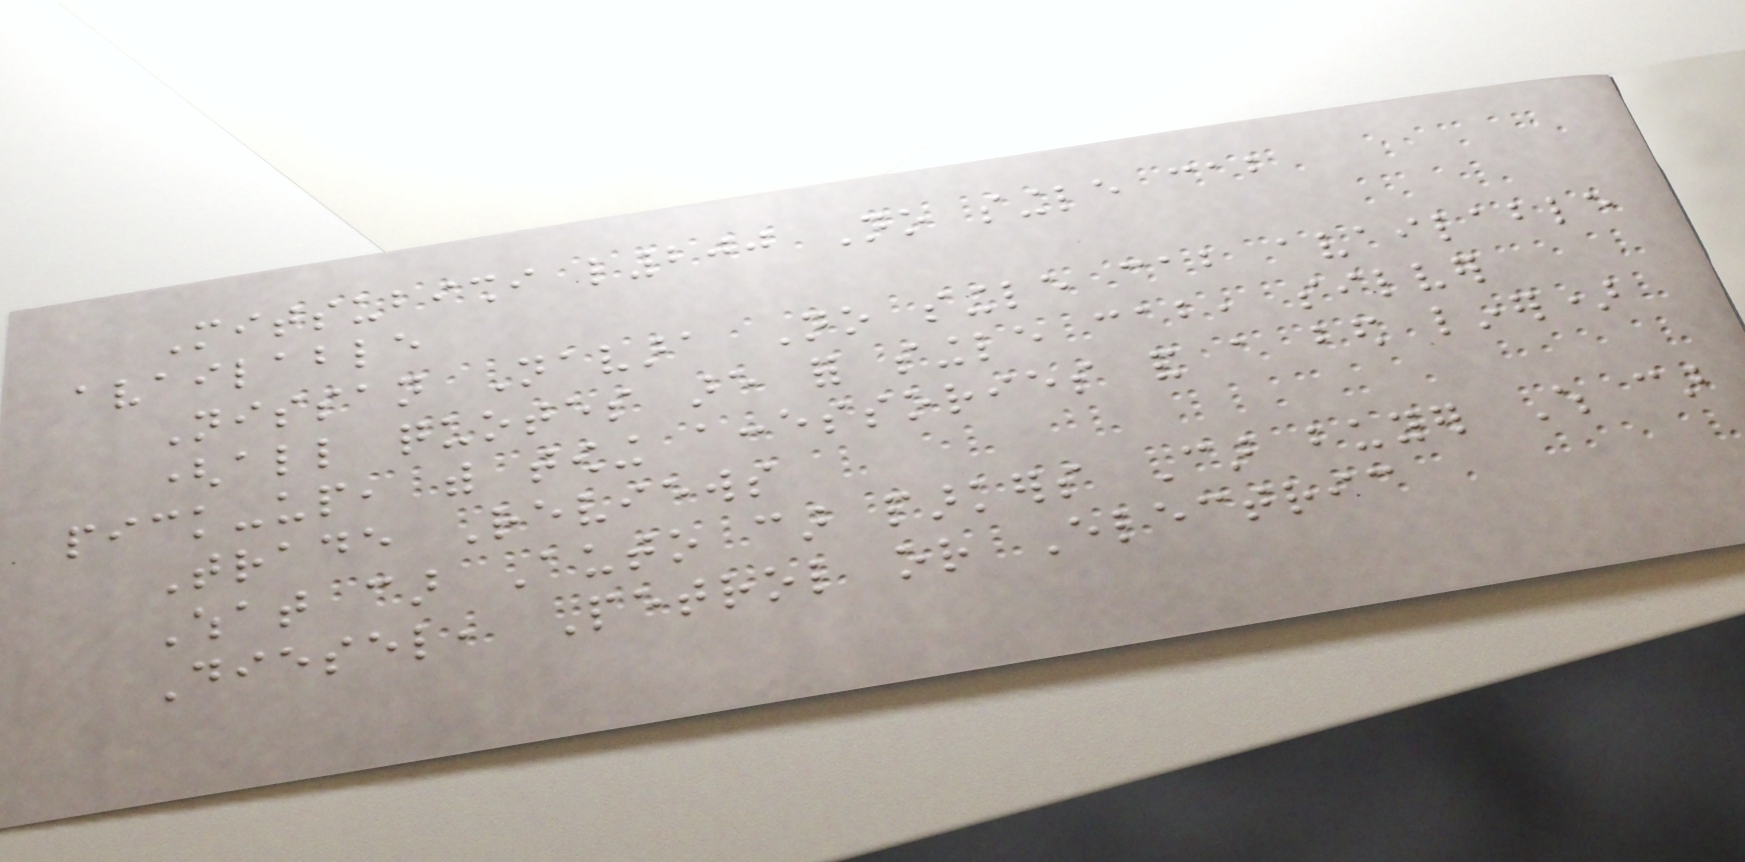Mitsubishi l200 No single cab
available
Nissan Navara No single cab available
(all quotes are for single cab, silver
pick-up, with towing accessories and a bed liner)
Trade Reviews
What car Auto car parkers Car buyer Which car
Diesel, Petrol or Electric
